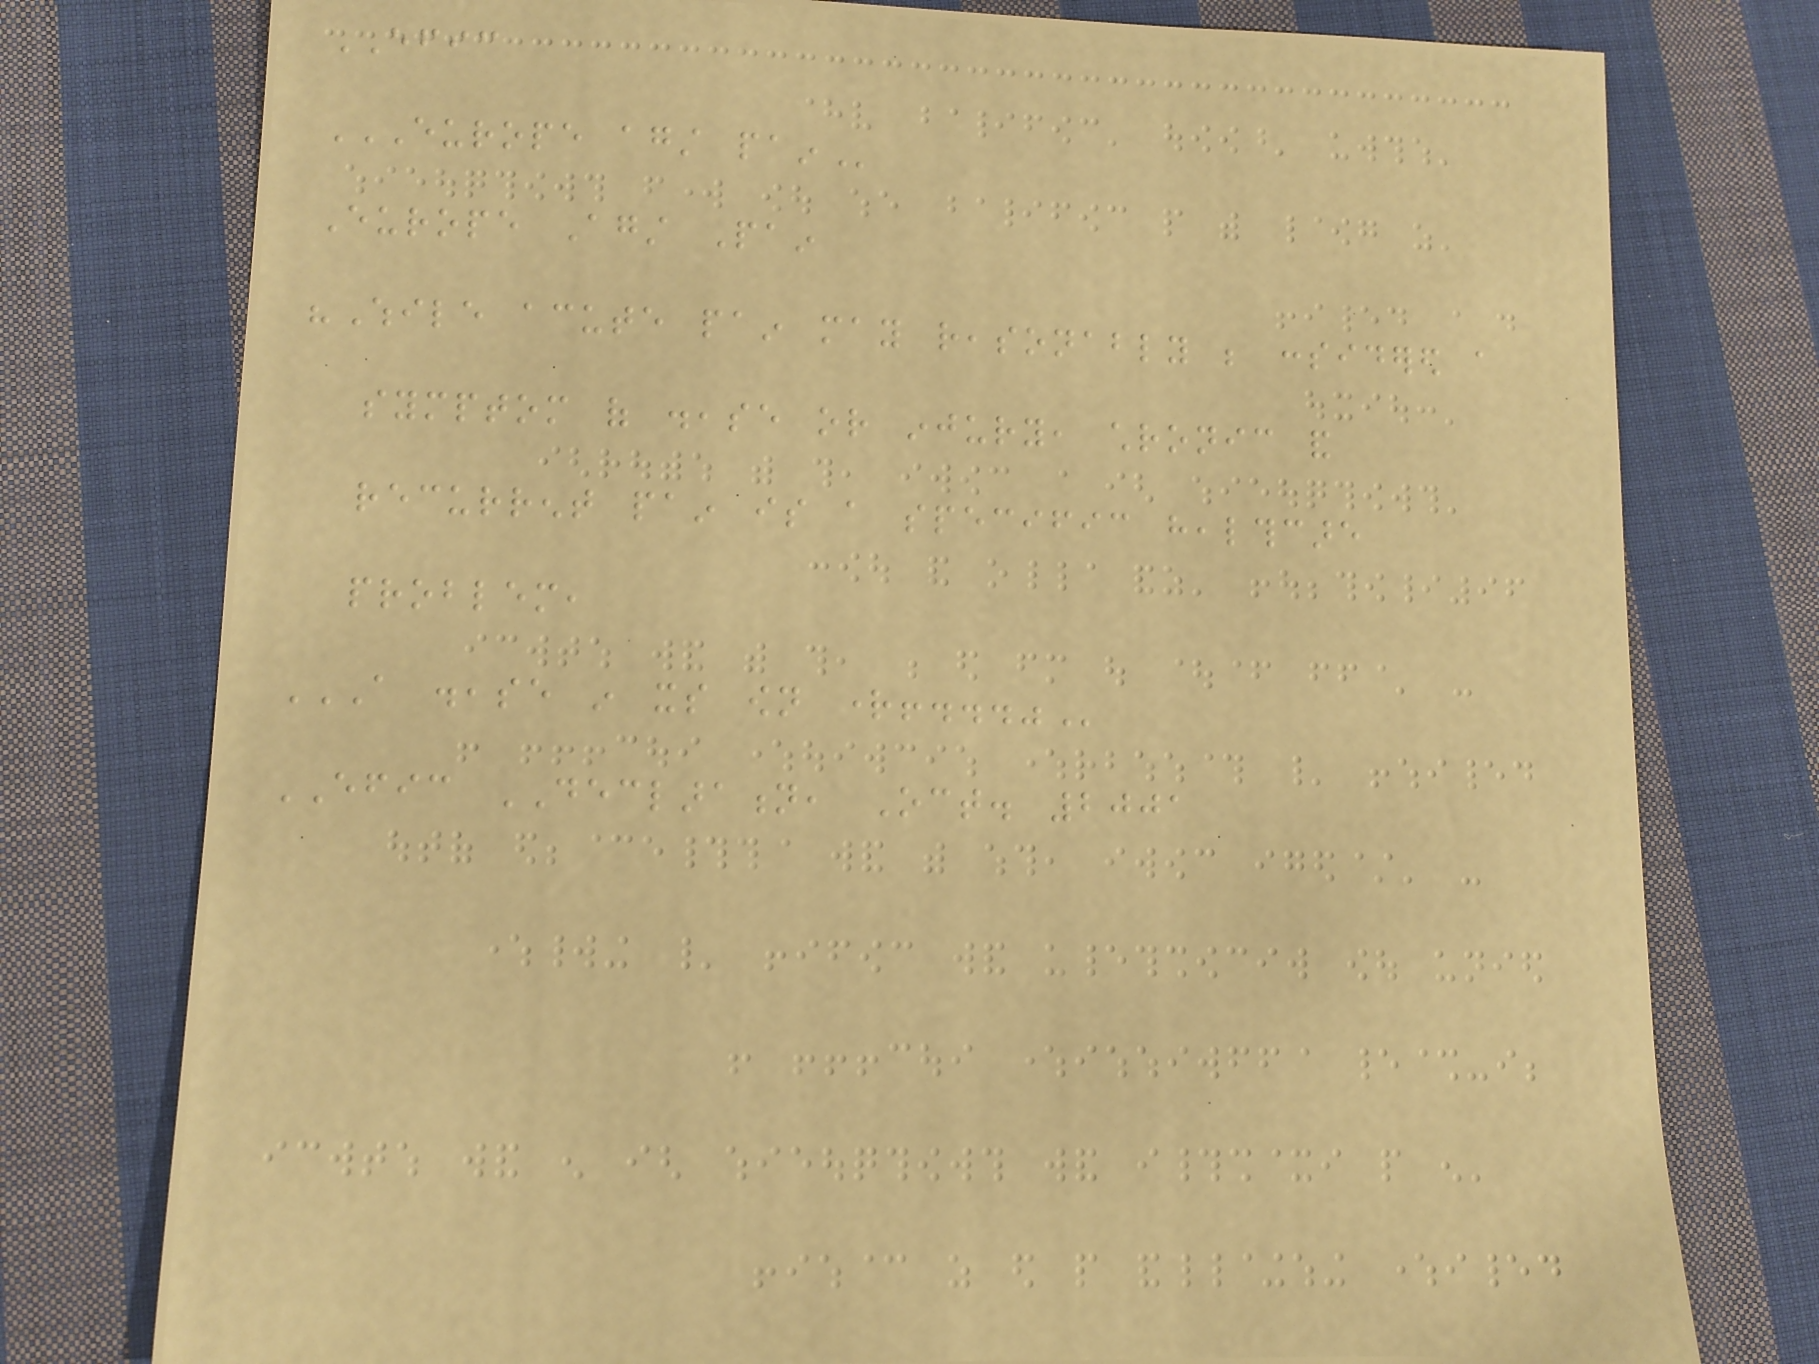EFIC
EUROPE AGAINST PAIN
Europe Against Pain
"While acute pain may reasonably be considered a
symptom of disease or injury, chronic and
recurrent pain is a specific healthcare
problem,
A DISEASE IN ITS OWN RIGHT!..."
EFIC DECLARATION, Oct. 2001
